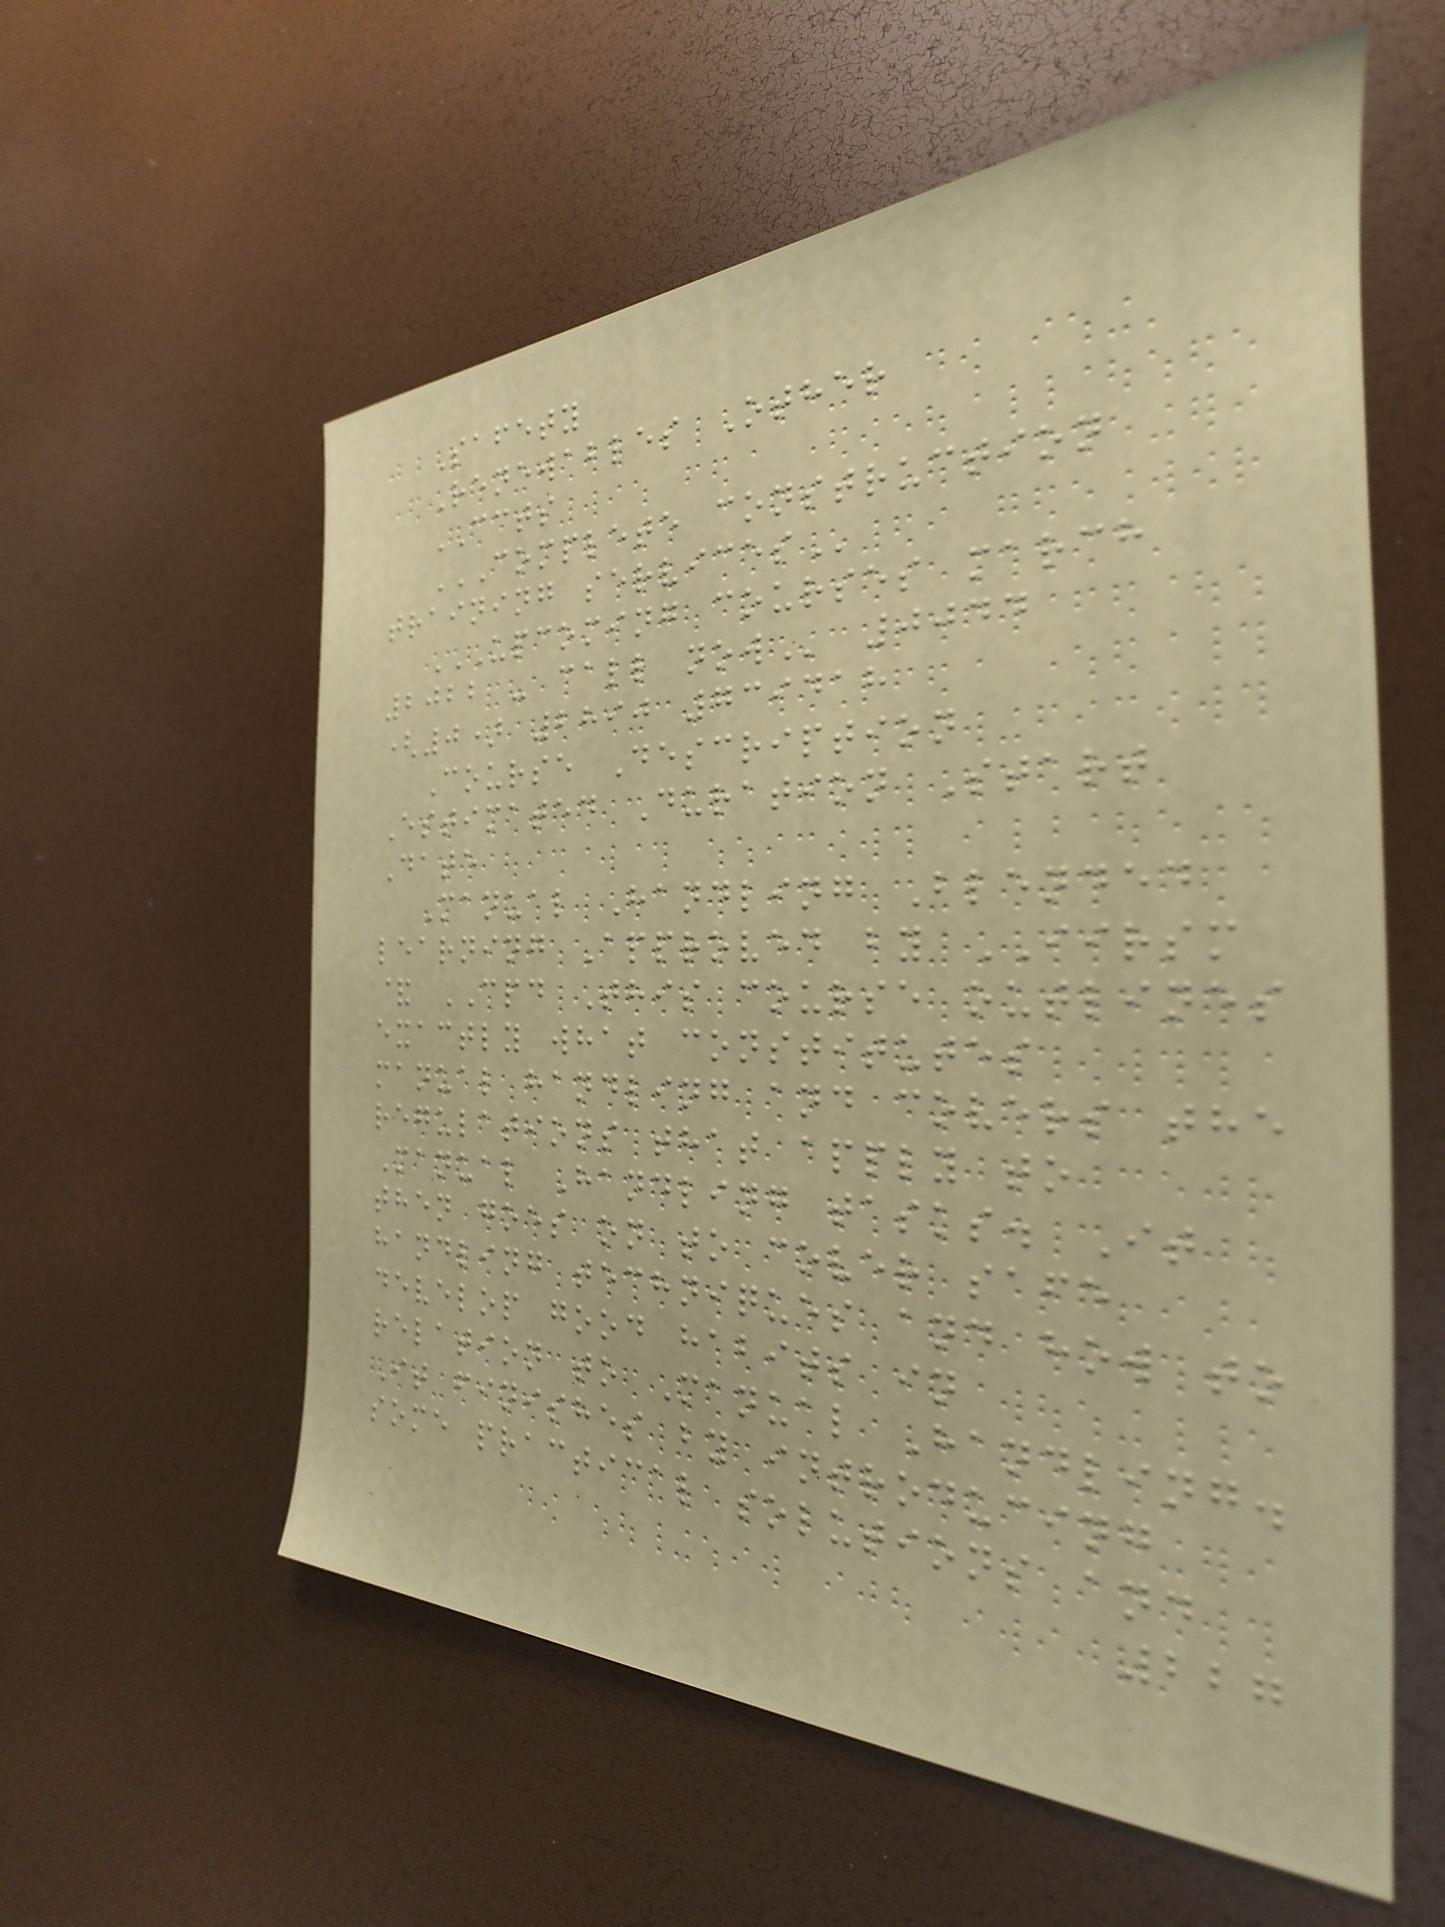Safety
Renewables Other
CCTS
COMPLETE CONSTRUCTION
TRAINING SERVICES
UPCOMING COURSES MARCH
2022 - CALL NOW 0044
(0) 2890 739418
Course Description
Estimated Duration Start
Date
Manual Handling Blended
learning Approved by IIRSM
& CPD This course outlines
exactly what constitutes
manual handling and covers the
regulations that apply to
Manual Handling tasks. It
then goes on to cover safe
handling techniques and how to
develop good habits in
relation to Manual Handling.
It finishes by introducing
some practical solutions and
227
